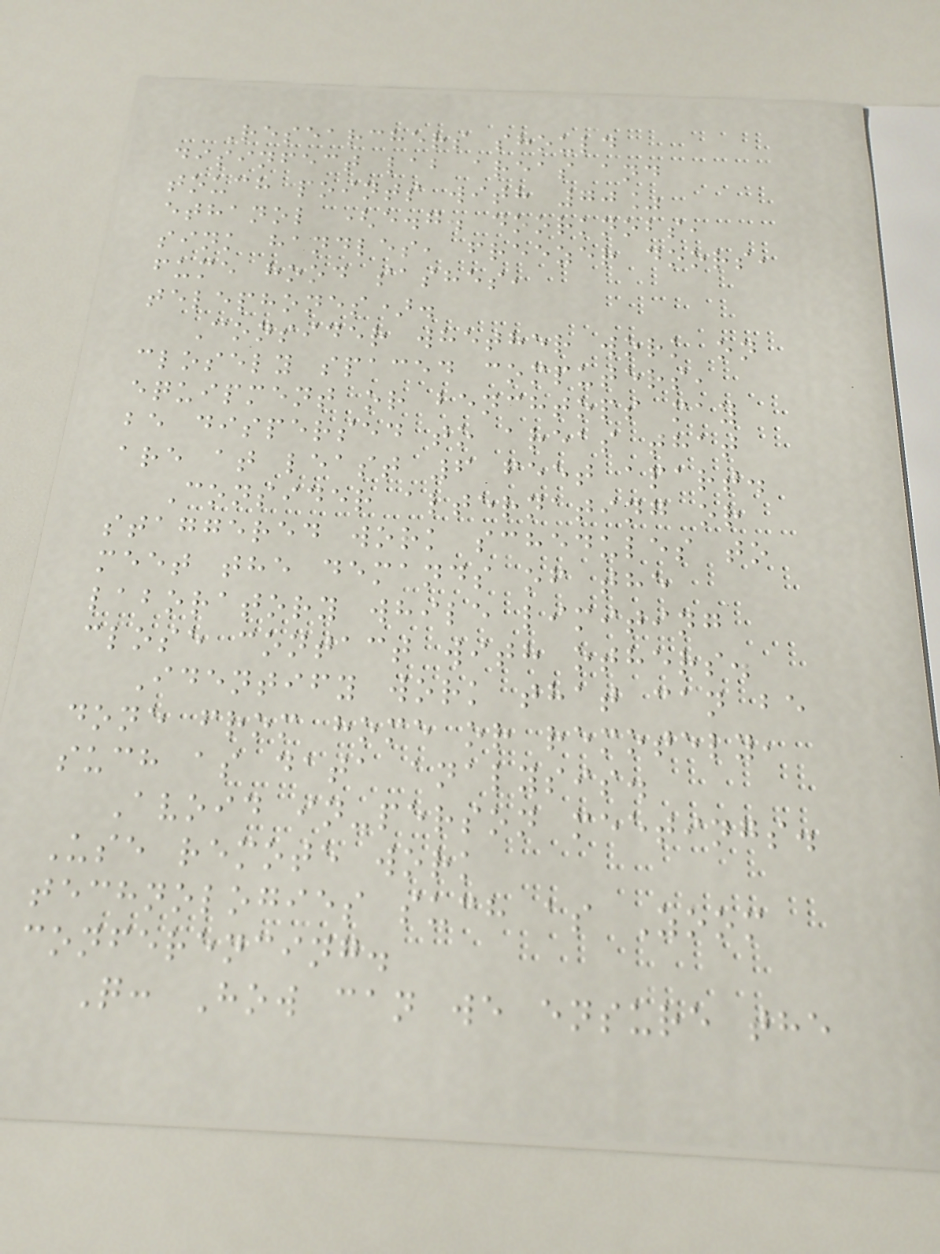Researchers should
disinfect lab areas and
touch points with 70%
ethanol (e.g. doorknobs,
sink handles, freezer doors,
fume hood sashes,
telephones).
Consider whether work on
closely spaced computers,
equipment or benchtops may
be dispersed to areas that
are at least 6 feet apart.
Consider alternating or
staggered work schedules to
meet the demands of the
laboratory while limiting
close contact with others.
Identify work that can be
done from home or remotely,
such as data analysis.
Avoid in-person meetings.
Use remote work
technologies such as Zoom
conferencing.
Q: How can we ensure the
